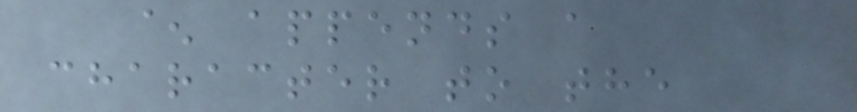^ appends a
character to the
